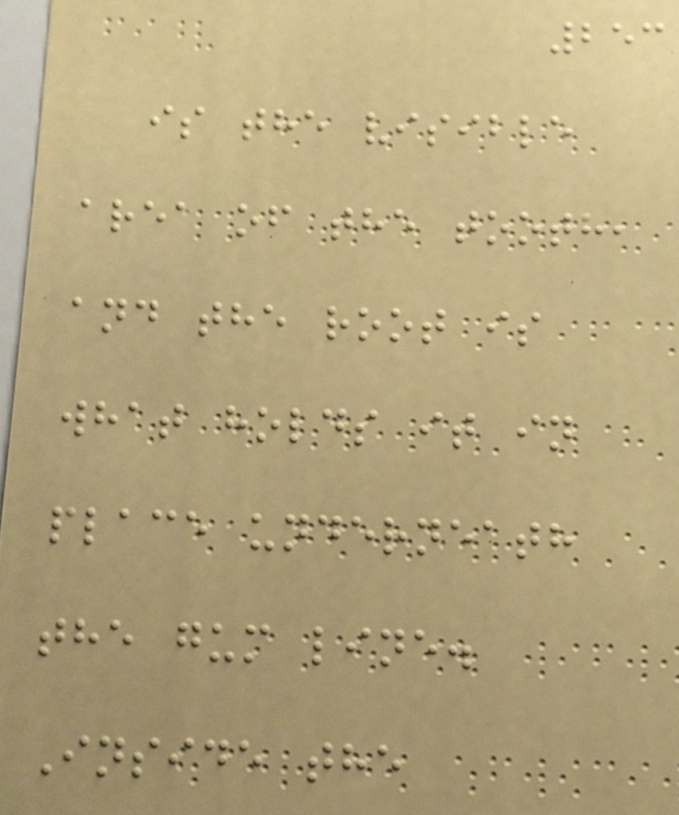253
is the visible
area of the tooth,
and the root is
what holds it in
place underneath
the gum line.
Inside the
